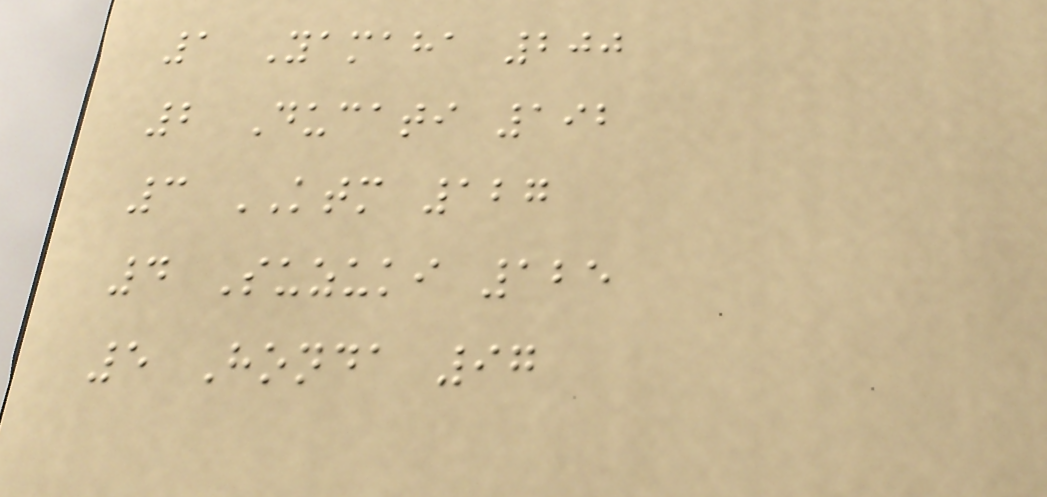1 Yamaha 200
2 Ducati 192
3 KTM 127
4 Suzuki 125
5 Honda 97
